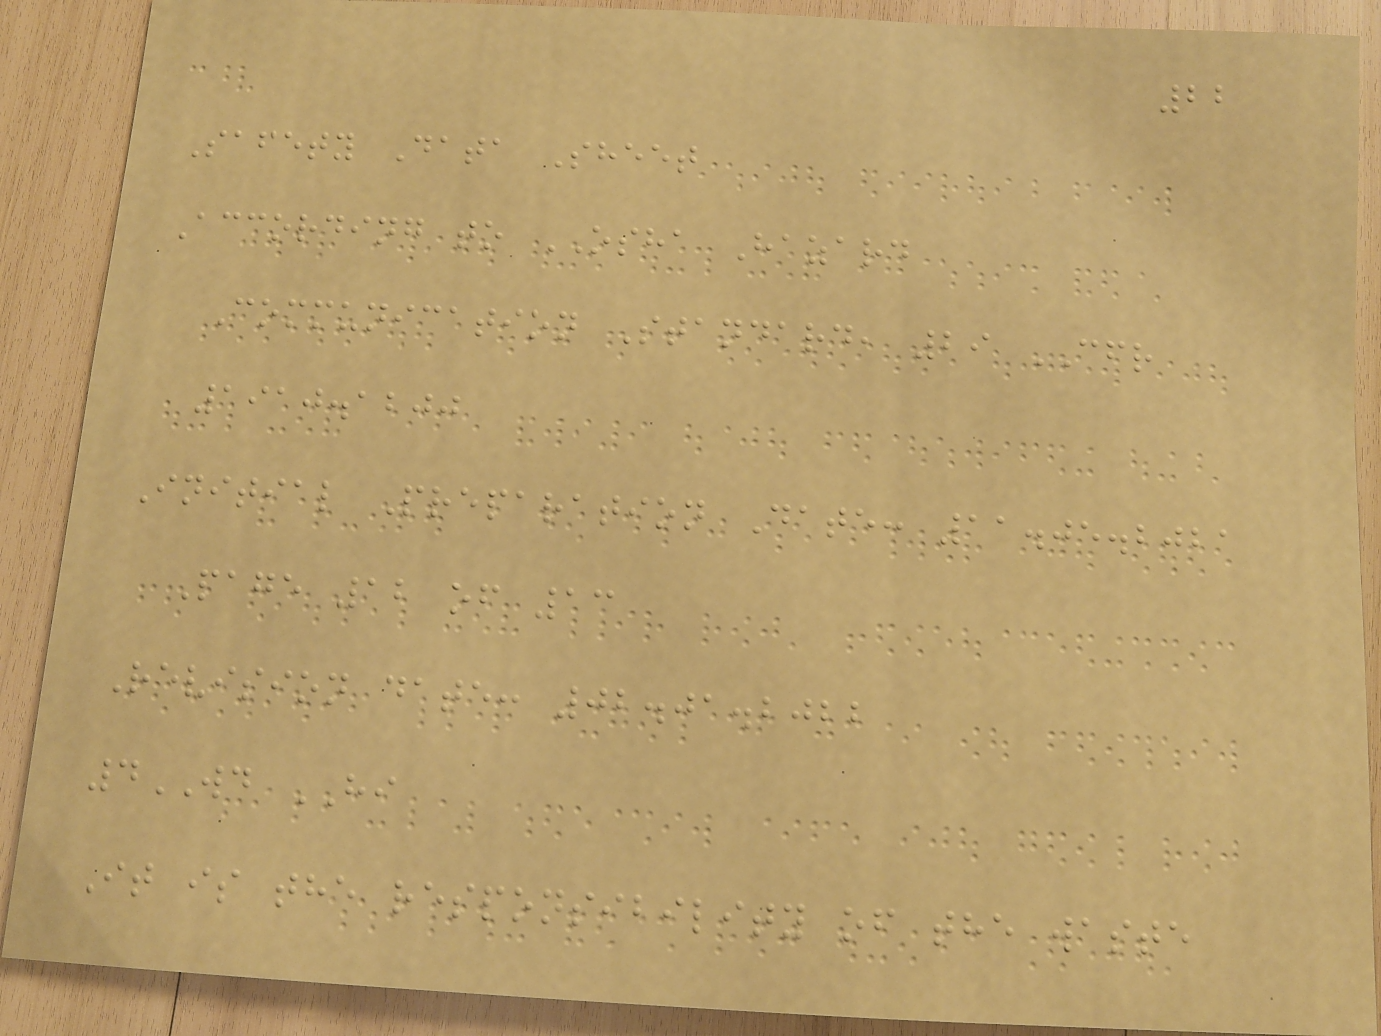22
Safety Data Sheet
According to OSHA Hazard
Communication Standard, 29 CFR
1910.1200
Initial Preparation Date: 11.05.2021
Page 12 of 13
Revision date: 02.01.2022
4WD HI
It is the responsibility of the waste
